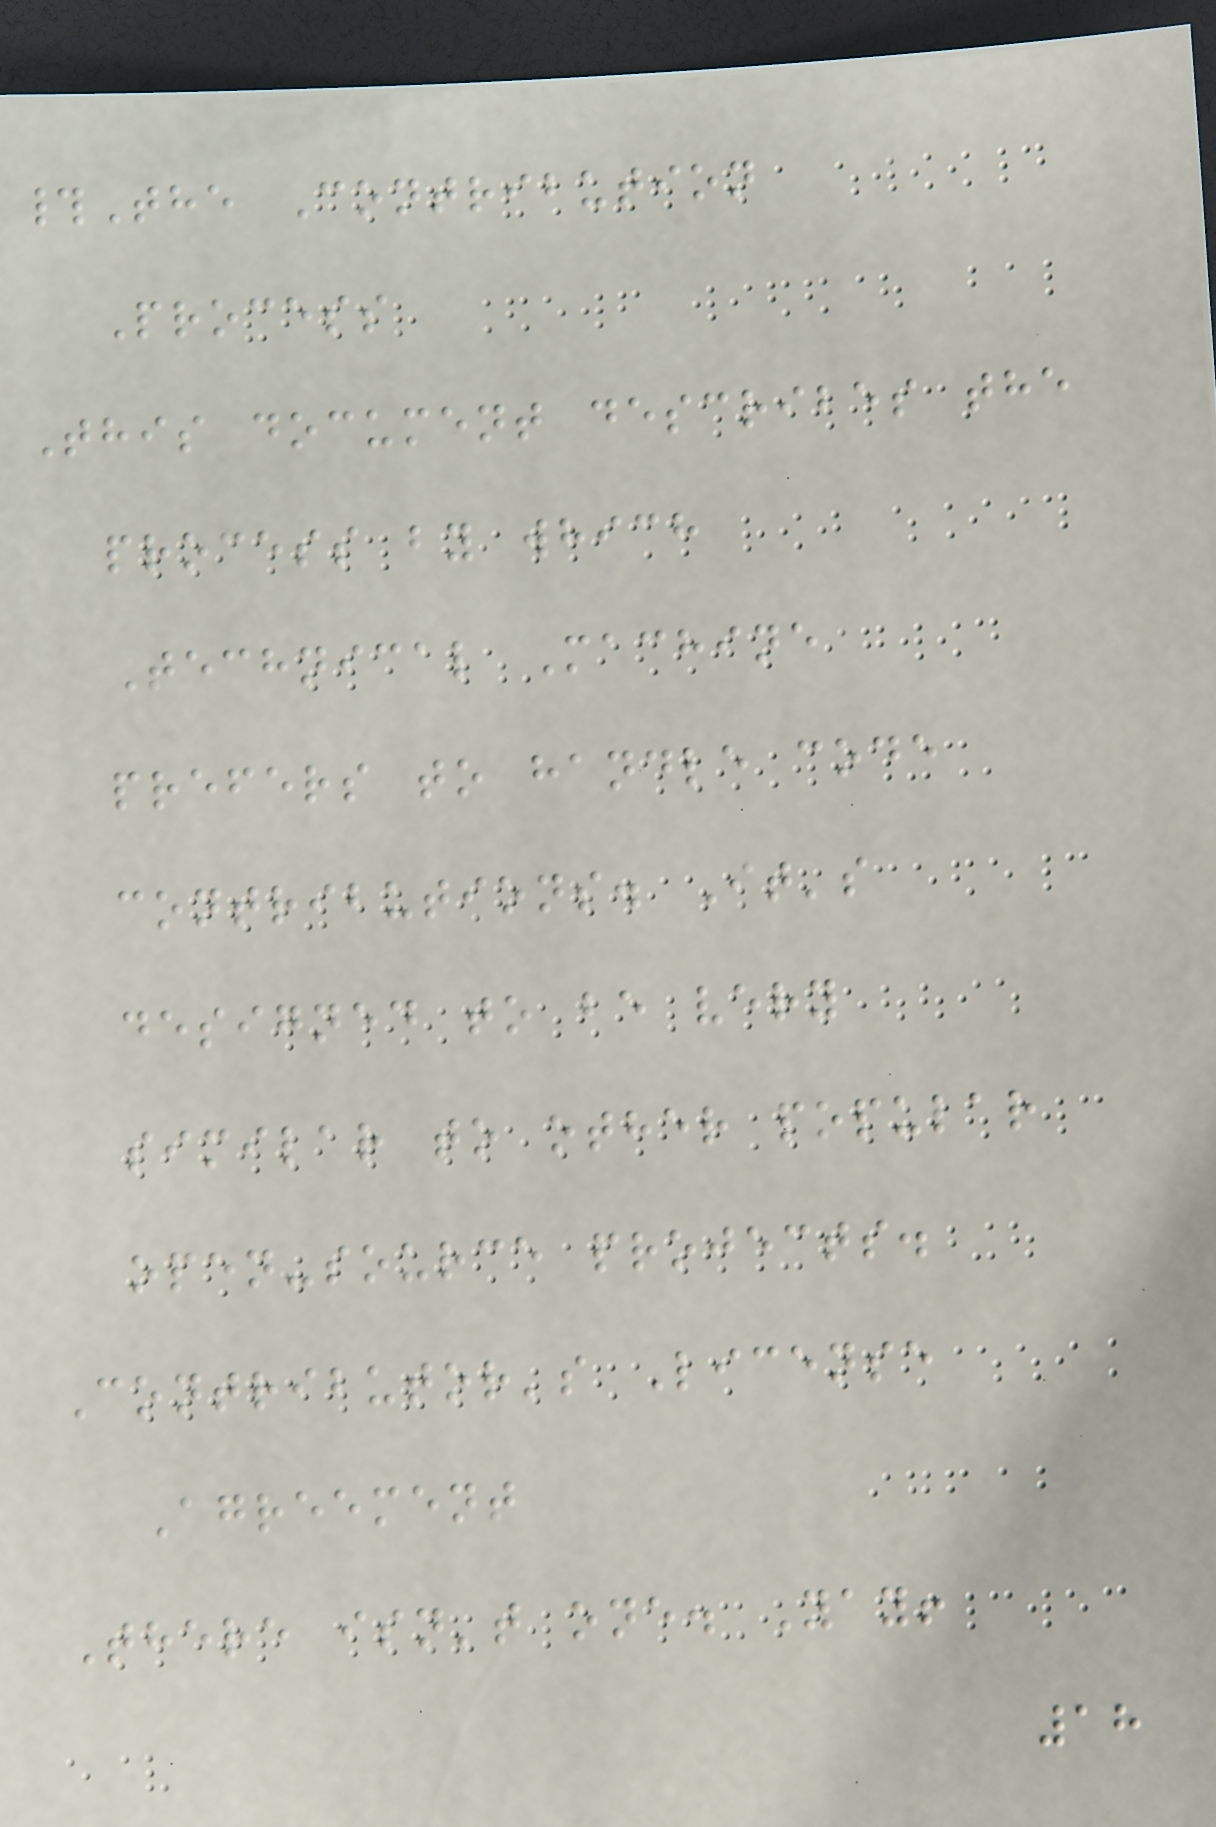#The Contribution
Process
This document describes the
process by which
Technical Machine
prefers to handle code
contributions. It's
designed to be very
similar to other popular
open-source projects.
Contributor's License
Agreement
There isn't one. Yay!
18
